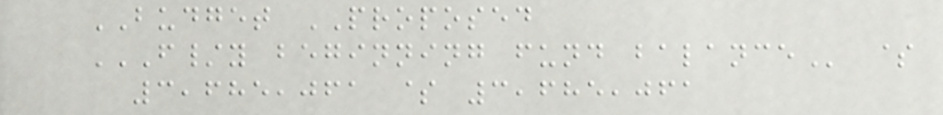BUDGET PROPOSED
F/Y BEGINNING FUND BALANCE $
3,685,061 $ 3,685,061
